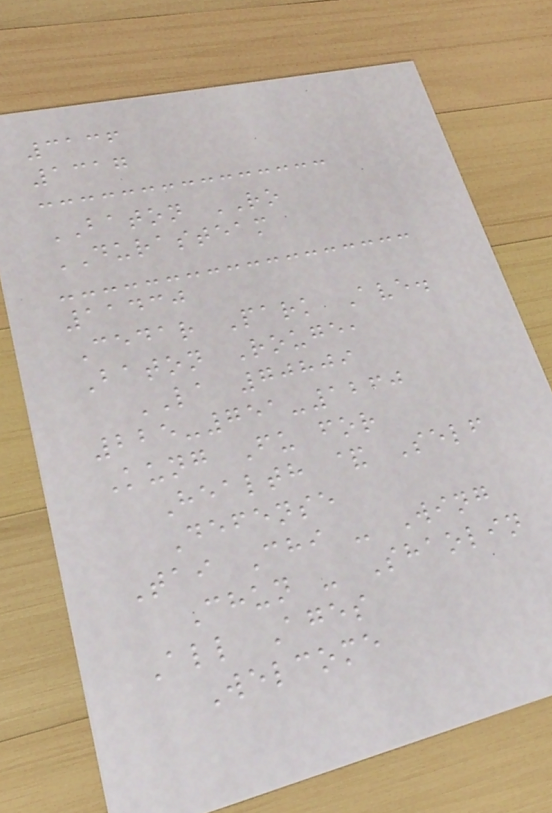3136
1317
BATON RO
DURASTEAM
11430
Cedar Park Ave.
Baton Rouge,
LA 70809
225-751-1260
Kung Fu for
Health & Self
Defense
Tai Chi - Wing
Chun - Shaolin
All Ages
Welcome
